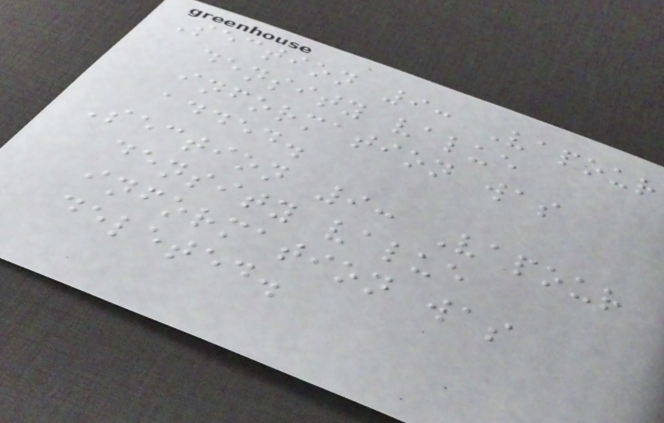Section 9: Vapour
density value
information was
added.
Section 9: Vapour
density value
information was
deleted.
